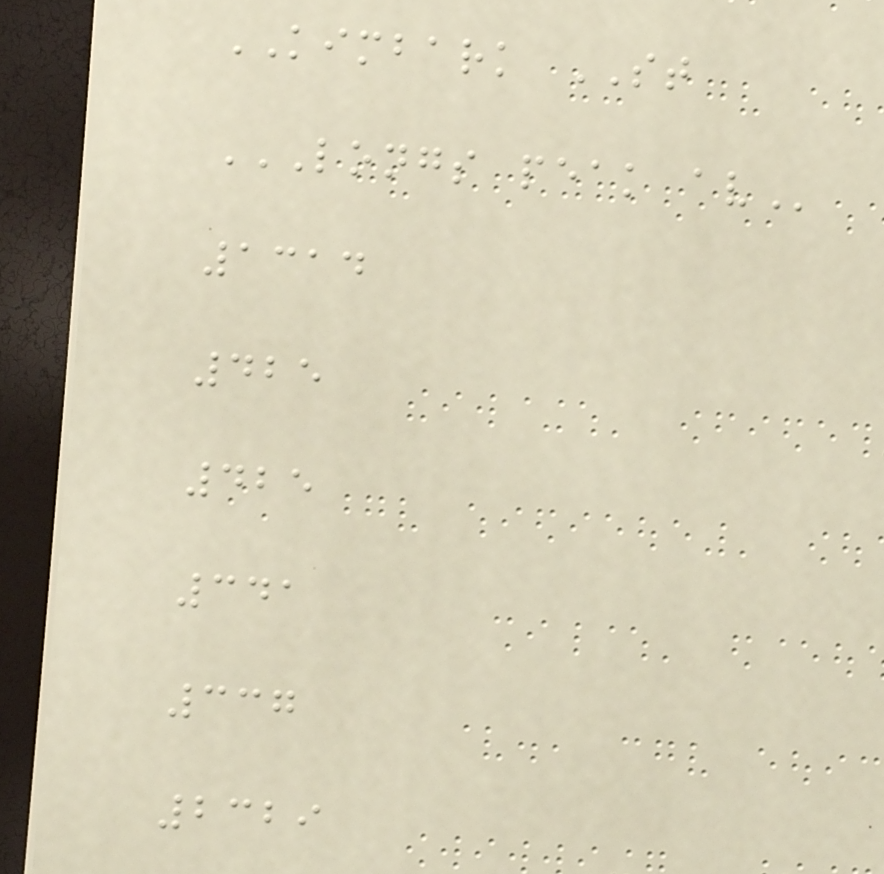KIMBARK ST
LONGS PEAK AV
1314
425
425
341
337
2329
